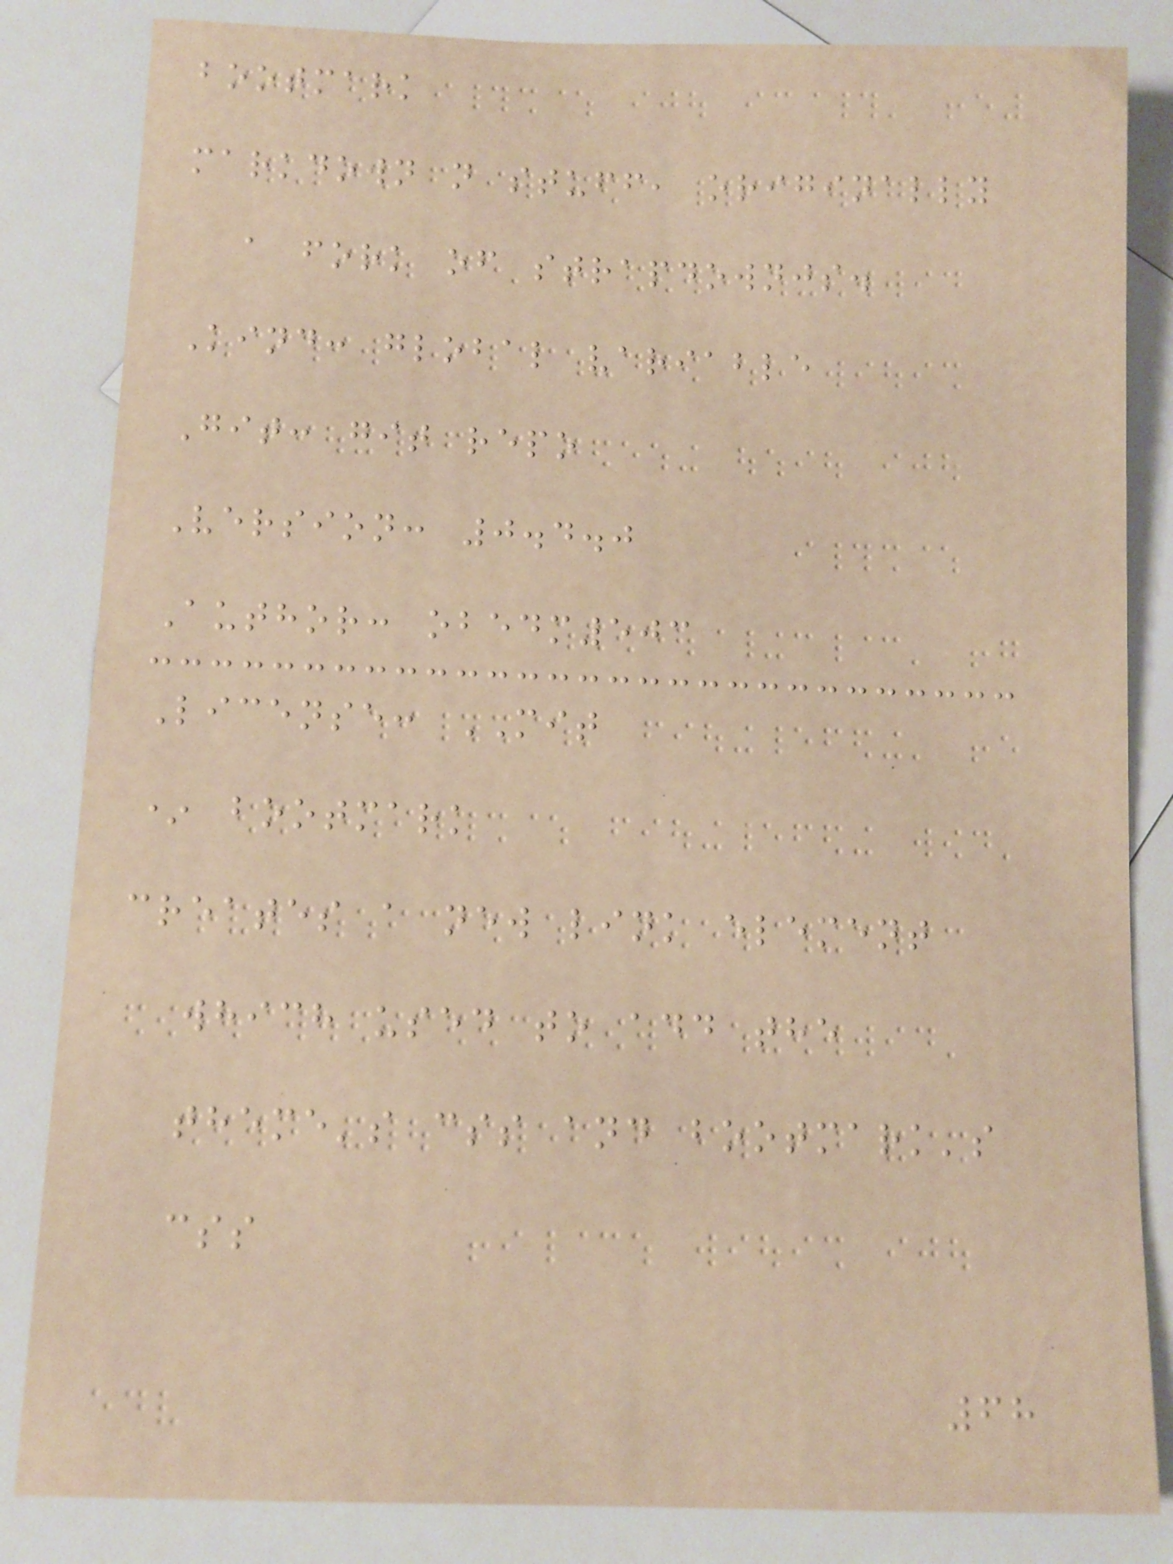bootmark
markdown n stuff, originally
a fork of strapdownjs.
Kind: global variable
Git: git repo
Version: 0.4.0
Author: obedm503
License: MIT
* bootmark
creates a new link element
which used to add the
theme's css and bootmark's
css
68
